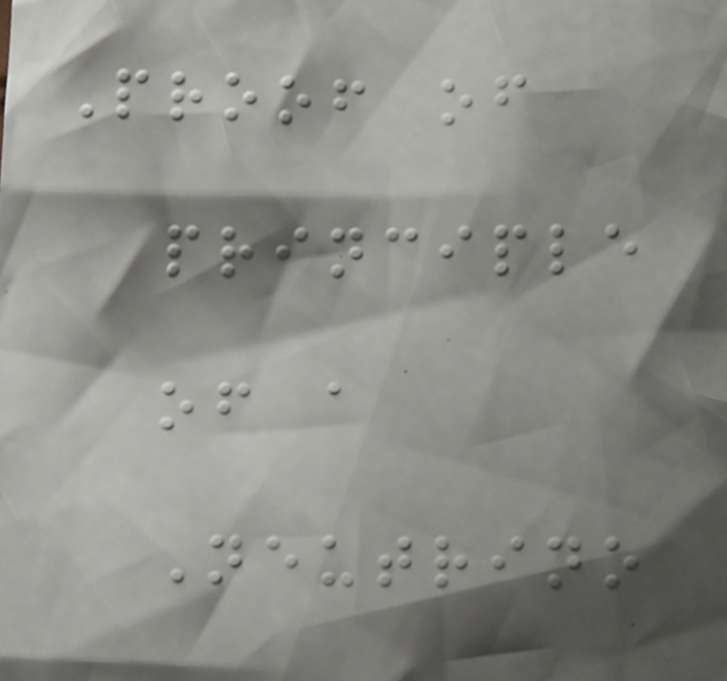Proof of
principle
of a
Neutrino
